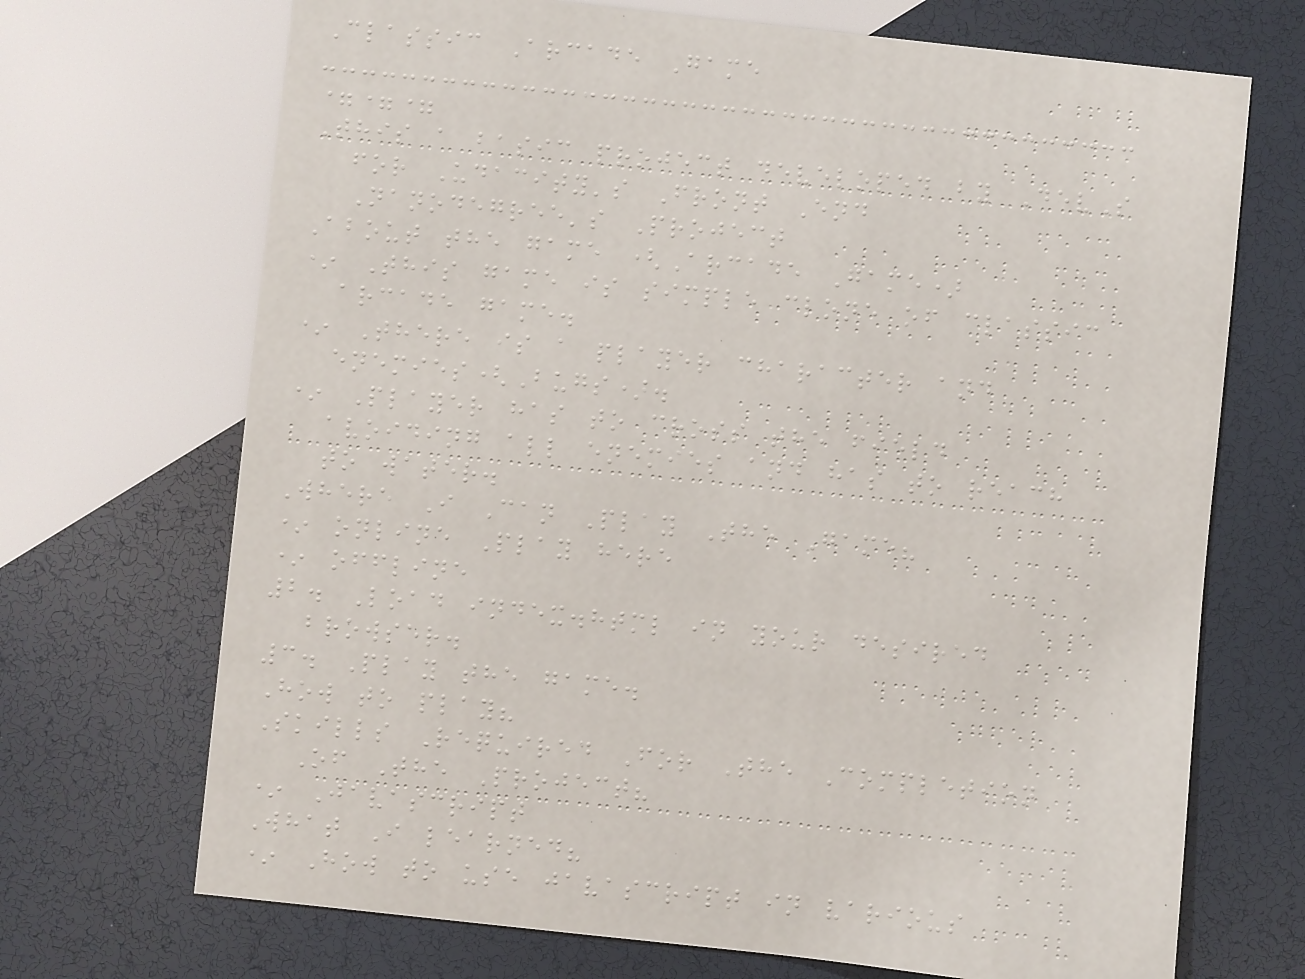Classic Arcade Game
===
This a basic project developed by DevS
for Udacity's Front End
Nanodegree's Project
About the game (Arcade Game)
* This game is simple clone of classic
arcade game.
* There is a player character and
enemies(Bugs).
* Player has to cross the field
avoiding all enemies and has to reach
to water.
Where I Can Play The Game?
* online Play here
* offline
2. Load index.html in your desired
browser.
3. Play the game.
How to play?
Skills Required For The Completion
Of The Project?
* Javascript
What I learned?
* How to use javascript in various
